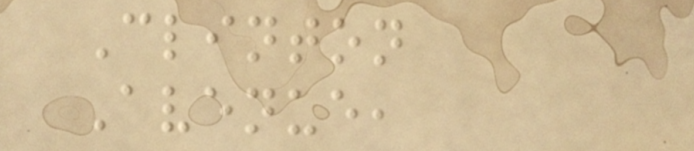Clinton
Avenue,
